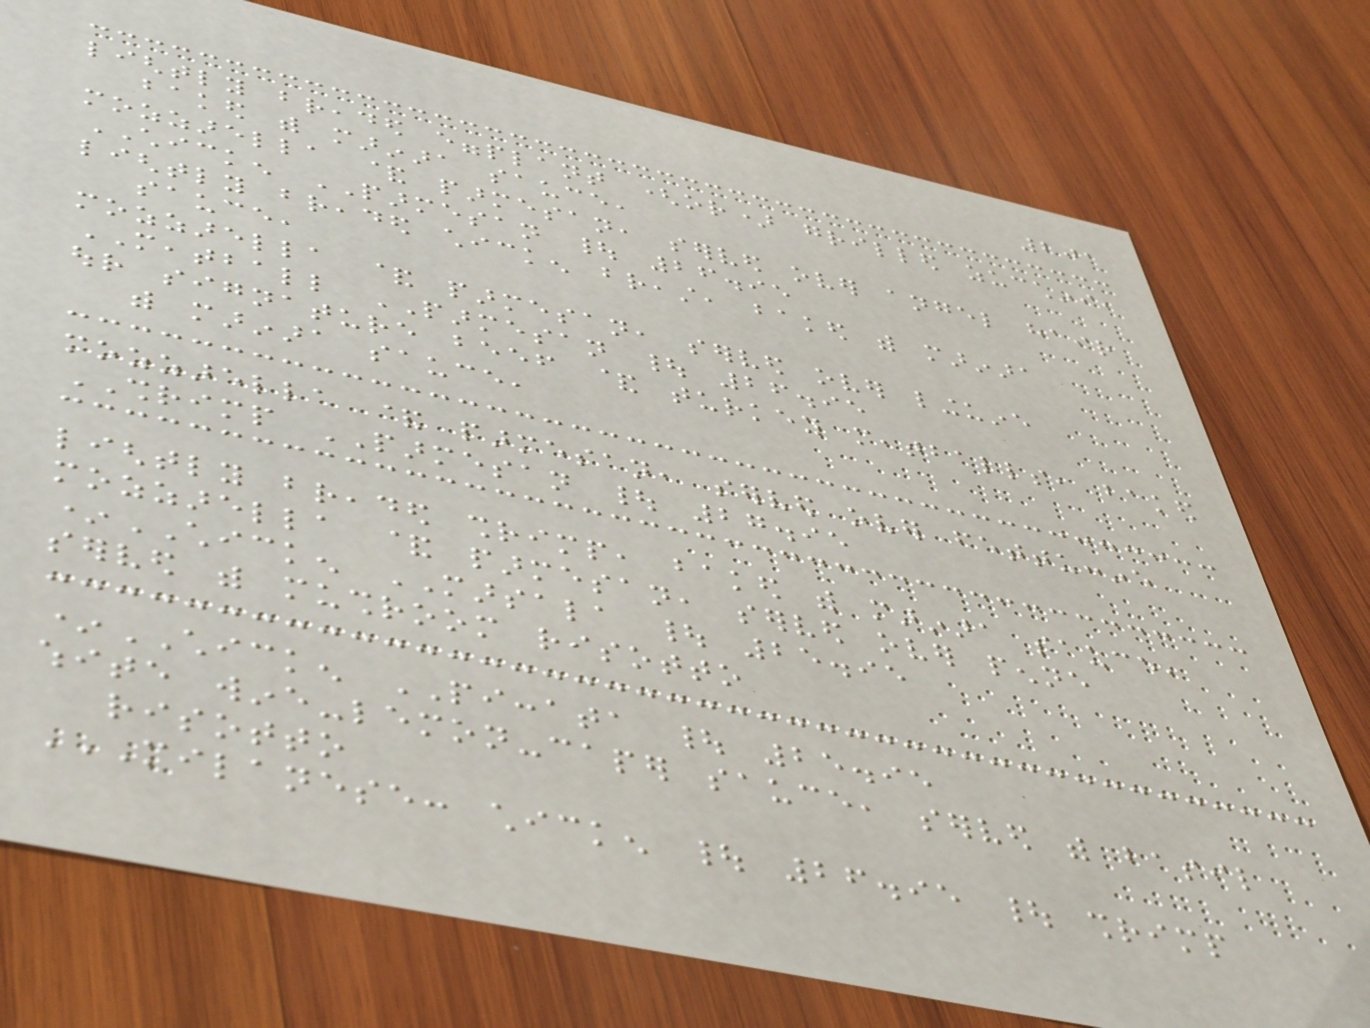201
lightly breaded eggplant (or) grilled zucchini,
baked with marinara sauce,
mozzarella & parmesan, served over angel hair
CHICKEN PARMESAN | 26.95
lightly breaded chicken breast, baked with marinara
sauce,
mozzarella & parmesan, served over linguine
MEATBALL PARMESAN | 26.95
our signature beef & turkey meatballs, baked
with marinara sauce,
mozzarella & parmesan, served over fettuccine
SHRIMP PARMESAN | 27.95
lightly breaded shrimp, baked with marinara sauce,
mozzarella & parmesan, served over penne
*CHICKEN MARSALA | 25.95
served with mushroom risotto
*CHICKEN PICCATA | 25.95
white wine-lemon-caper sauce, served with basil
risotto
MILANESE: CHICKEN | 26.95 | SHRIMP
